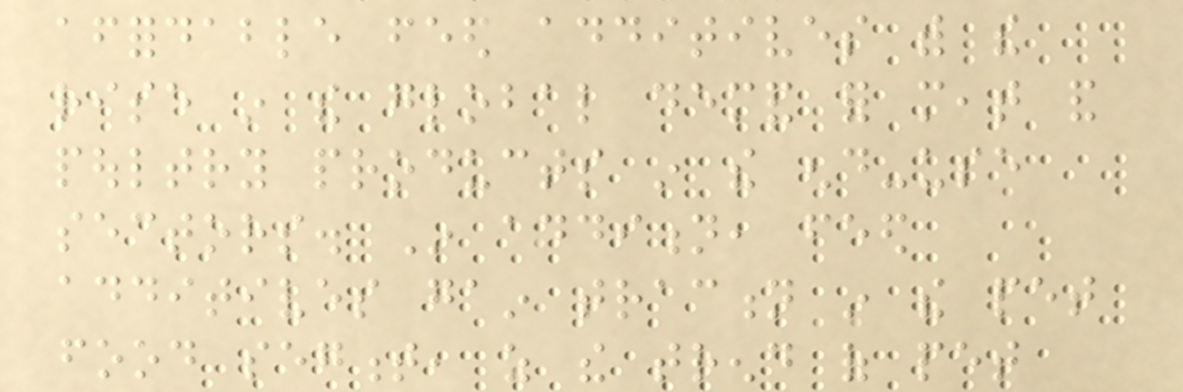affordable feed additives with the
rise in the global demand for meat and
poultry products in the end-use
sectors. In addition, feed
additives gain traction in the pet
food segment, as the trend of pet
